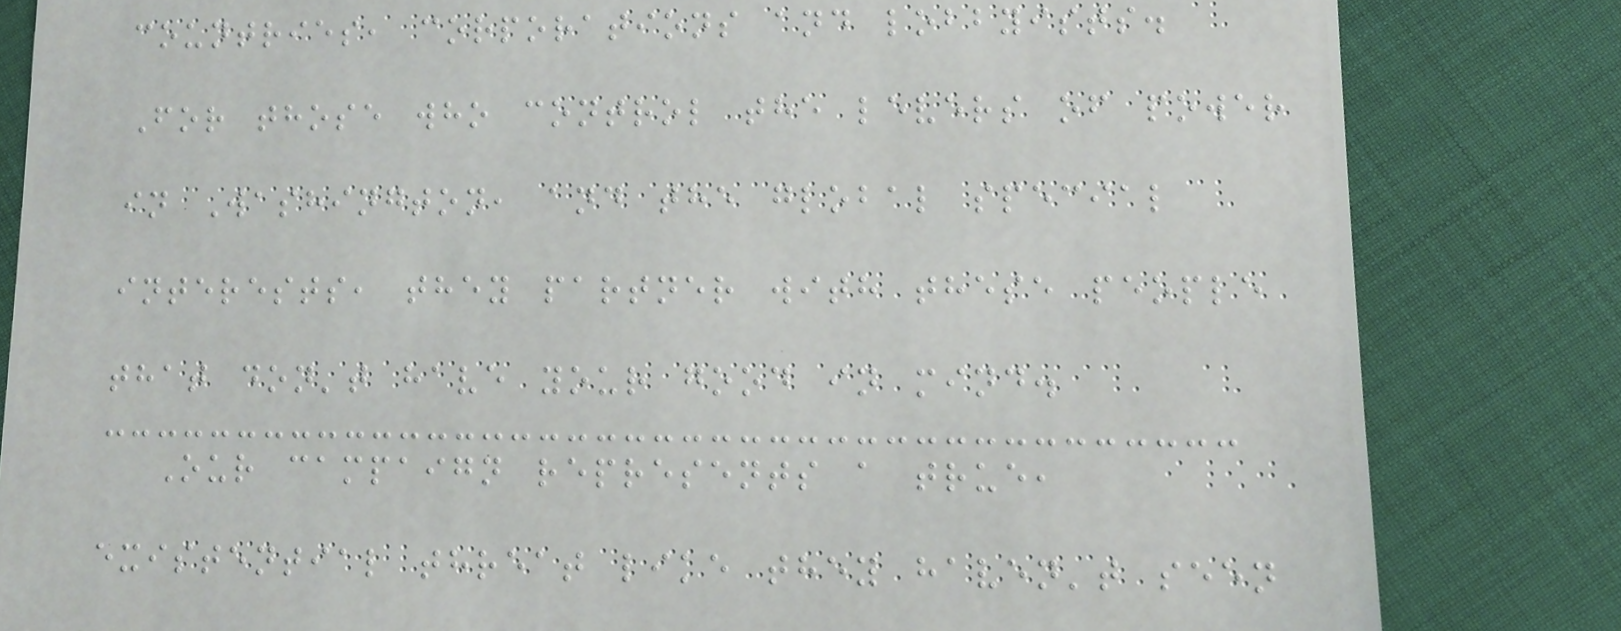countries, corporations and lobbyists.
For those who control the levers of power
in Washington, and the global special
interests, they partner with these people
that don't have your good in mind.
Our campaign represents a true,
existential threat like they haven't seen
